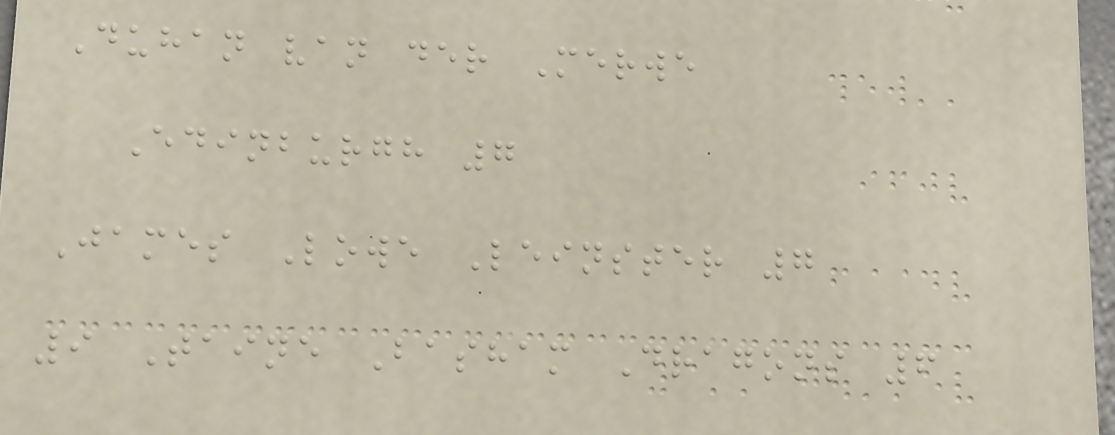Duhan van der Merwe
Edinburgh 7
James Lowe Leinster 7
9 Taine Basham Dragons 6
